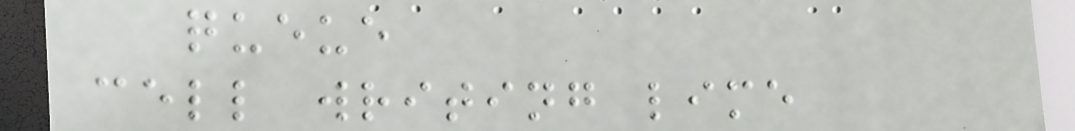queue
cell writing lime
